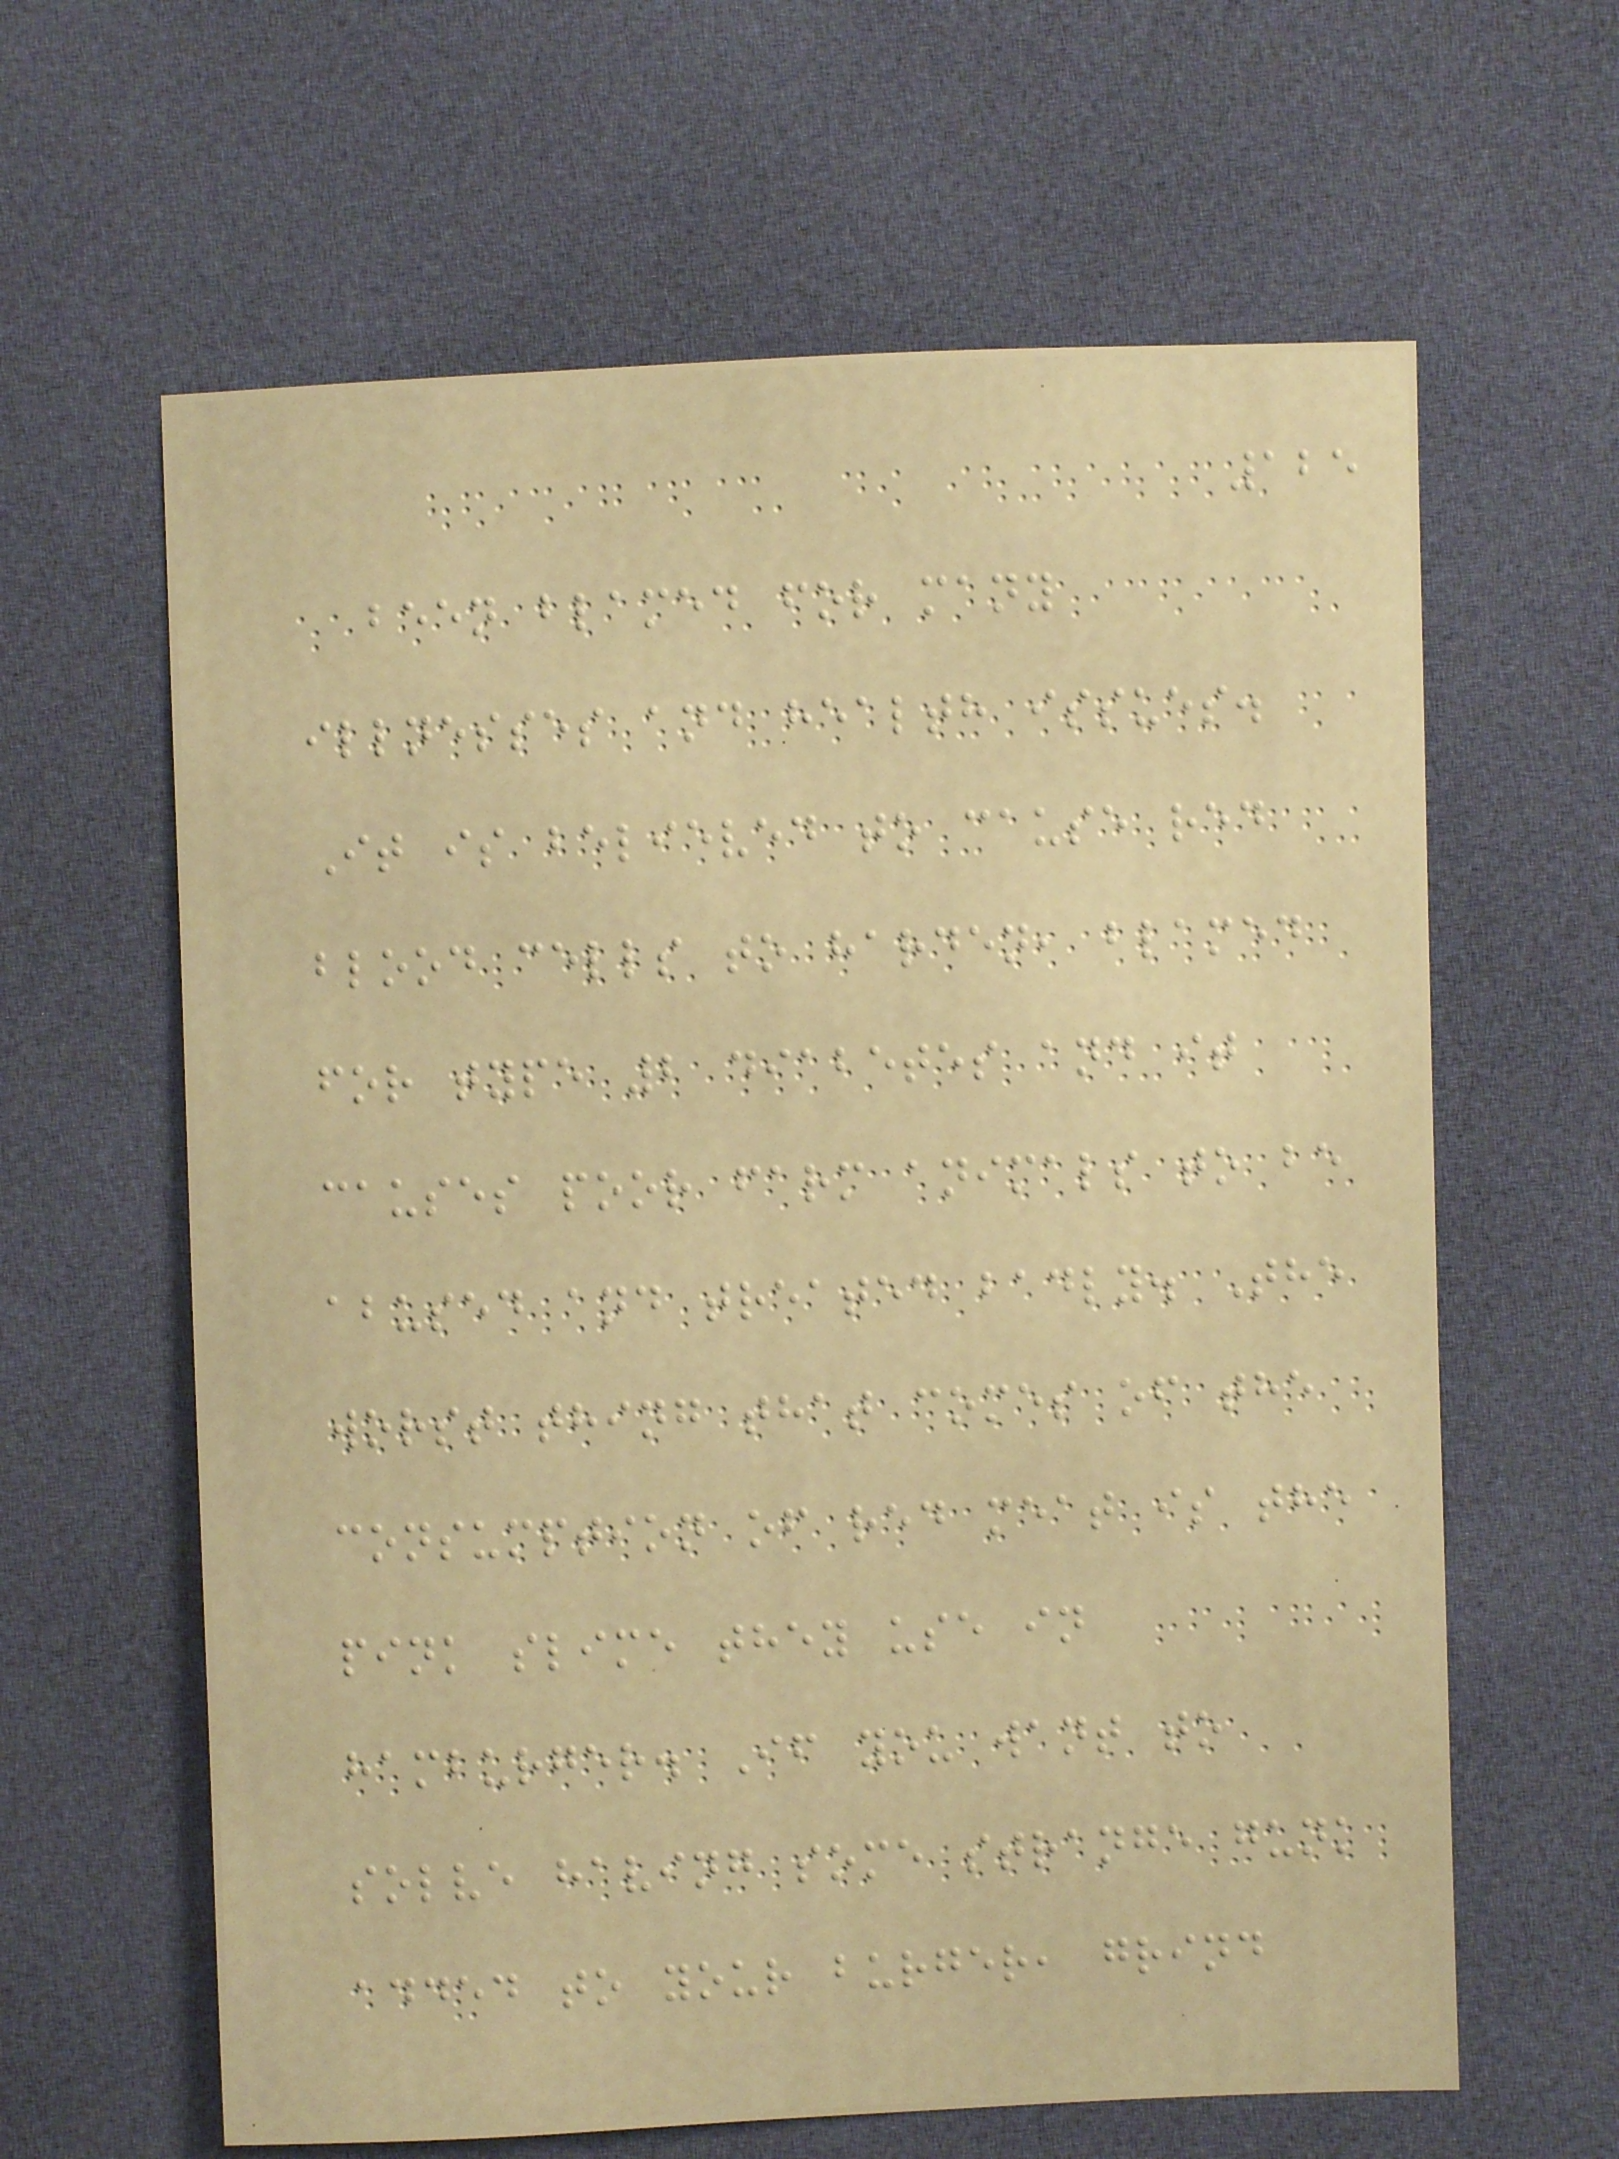125
been blamed for many
illnesses and health issues.
It is believed to cause red
blood cells to harden, blamed
for type 2 diabetes and it
causes poor farm animals to be
abused and treated badly. The
worst thing that comes of the
consumption of red meat is the
pink slime they use in
hamburger. If you want to
solve having some strange gunk
added to your burger, grind
